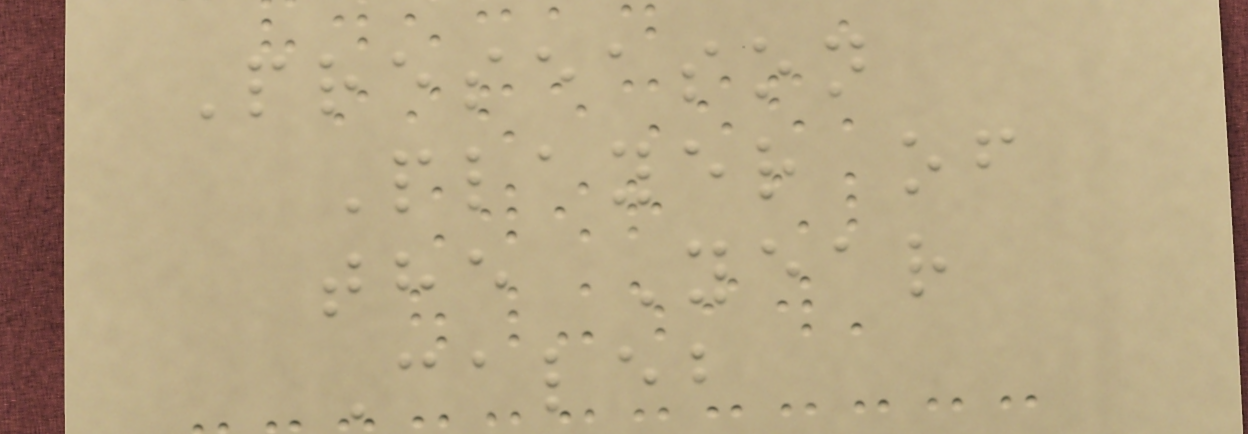Preseason
Player of
the Year
Caleb
